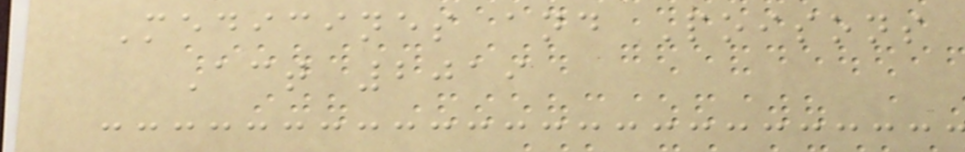Medicines and Poisons
Act 2019
